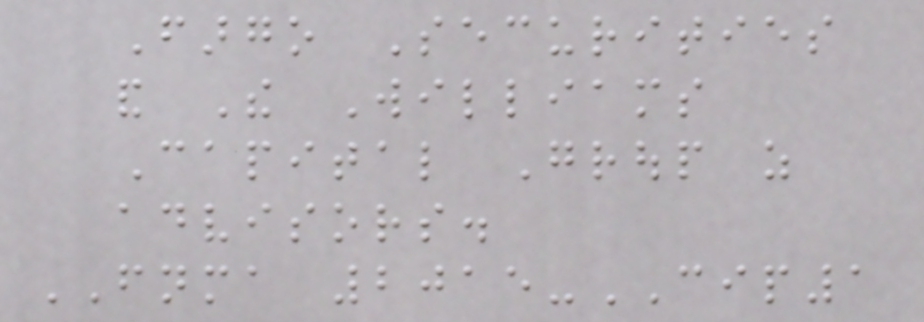Fargo Securities
and The Williams
Capital Group as
advisors.
FNMA 2015-CIP1
